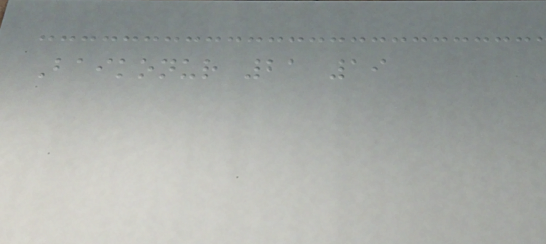Baikonur 21 19
